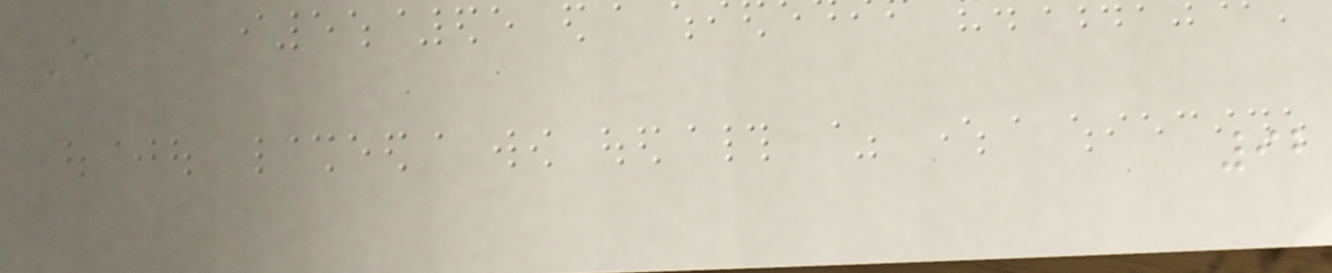E
92
